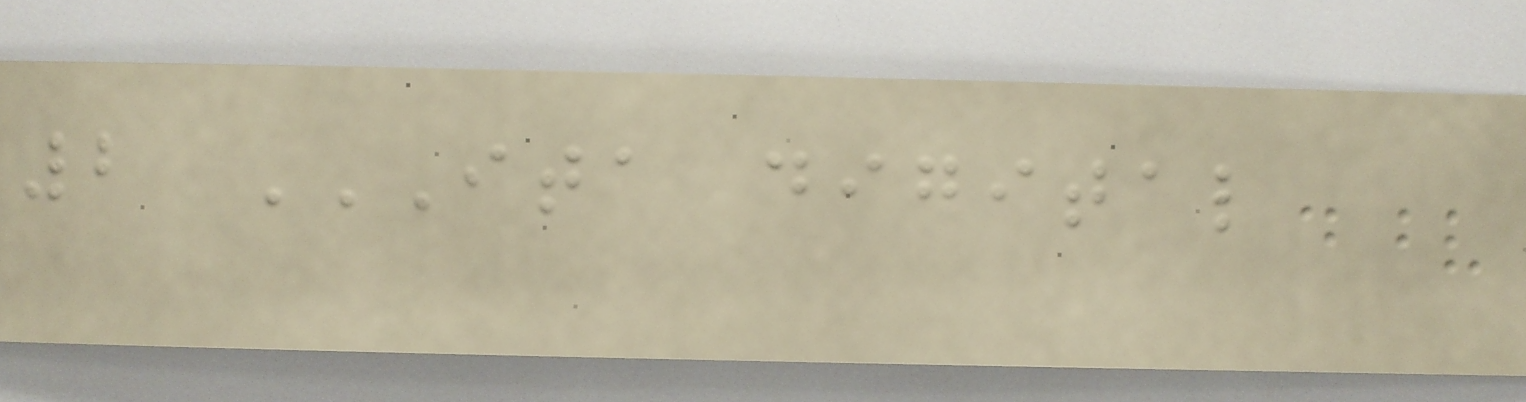2 ITA DIGITAL
